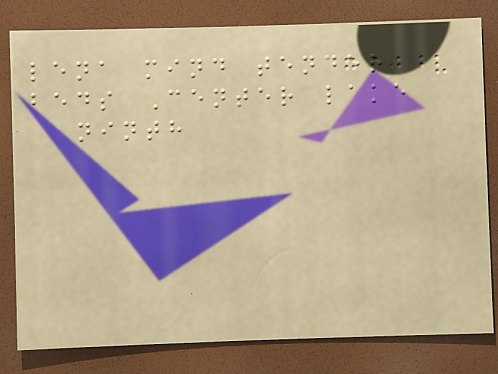lena mind tender
beds Center lake
ninth
